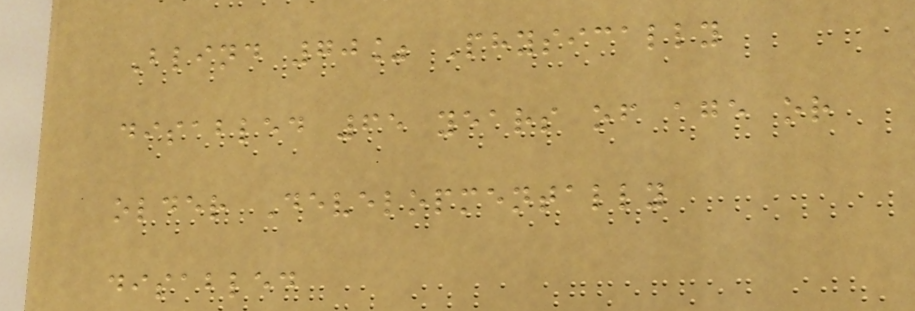Blind 70% Physically
disabled 65 years of age or
older Developmentally
disabled
